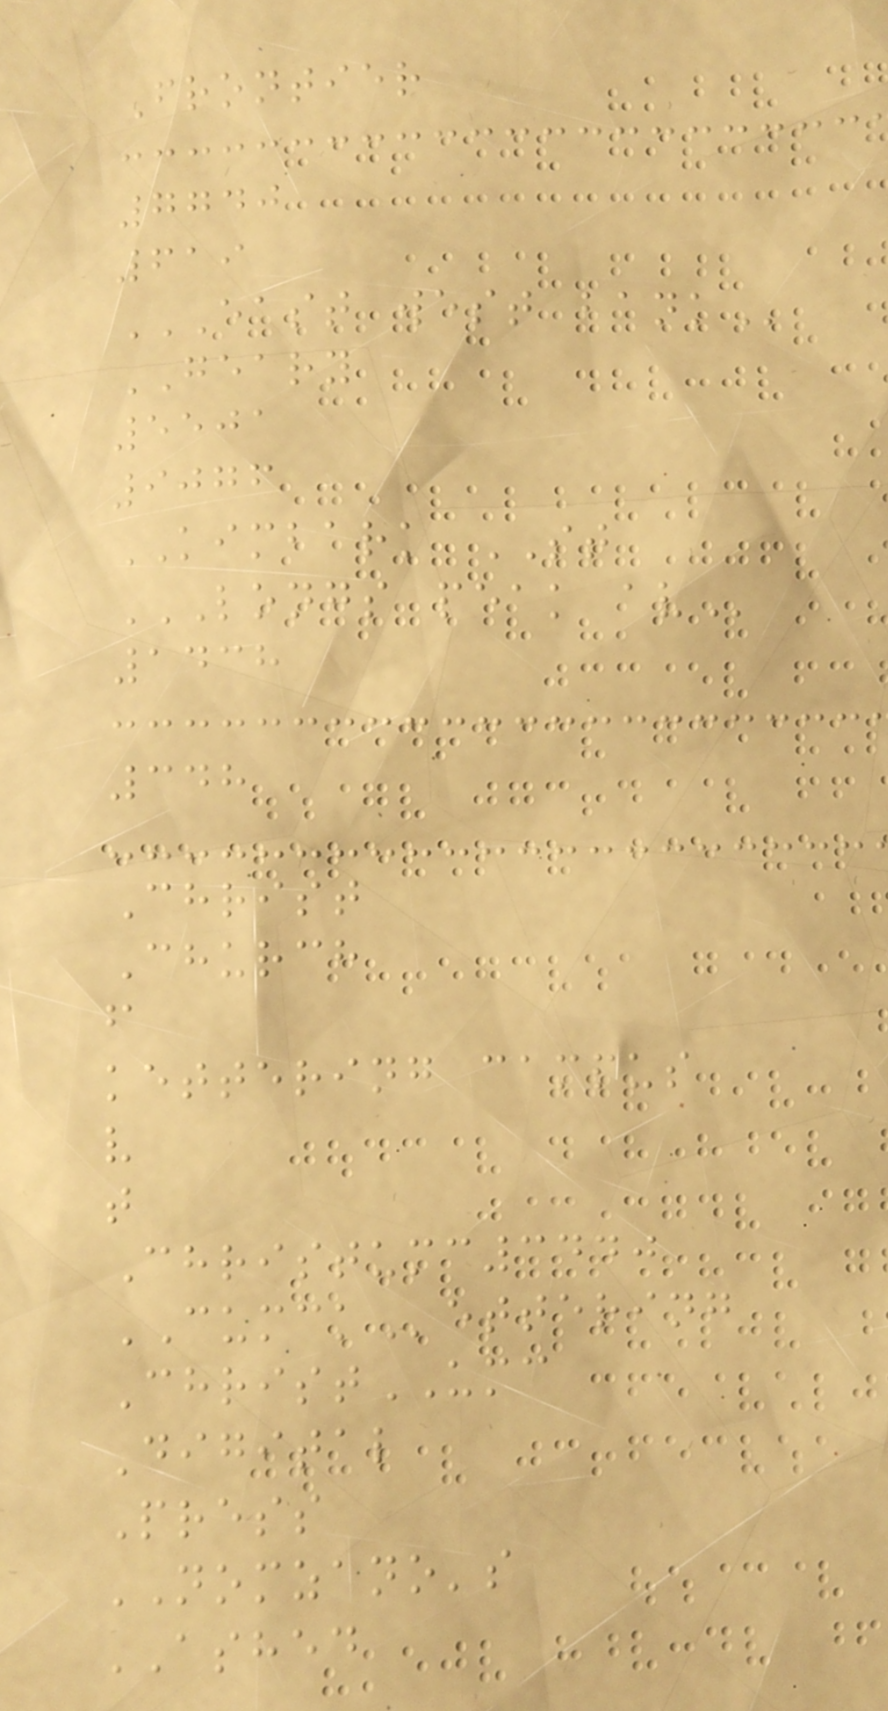Frontier
7740
619
EAST WEST BANK
GEARY
5501
9076
KIMBARK ST
LONGS PEAK AV
1438
348
Christ
Church
f
kettering campus
v
t
Christumc3440
CUMCKettering
ChristUMC
Digital
Press
NOMZANO's
ASHED
